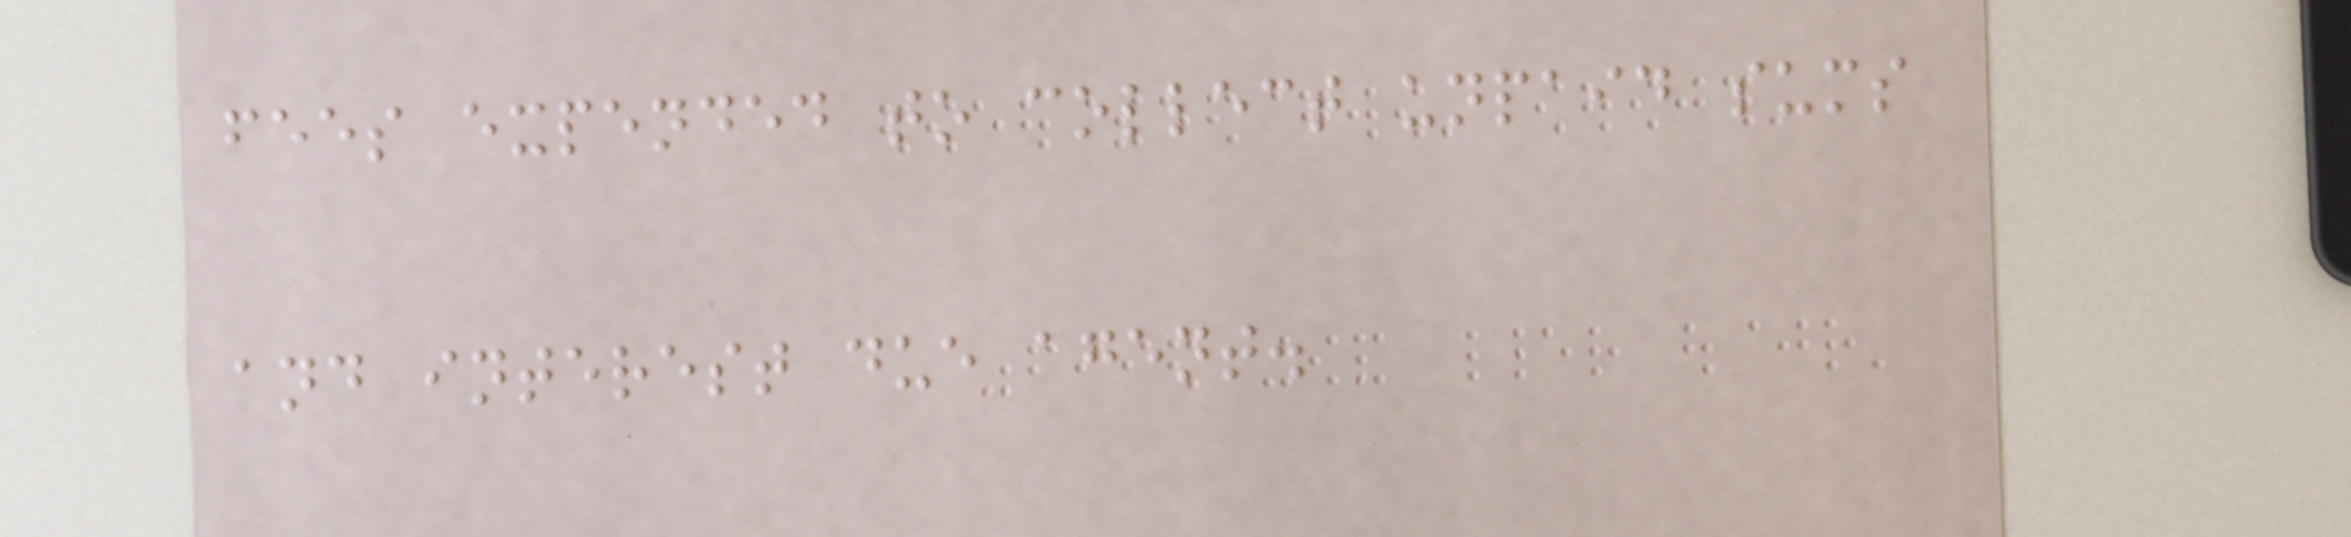fees expended to collect unpaid sums
and interest due agent.
